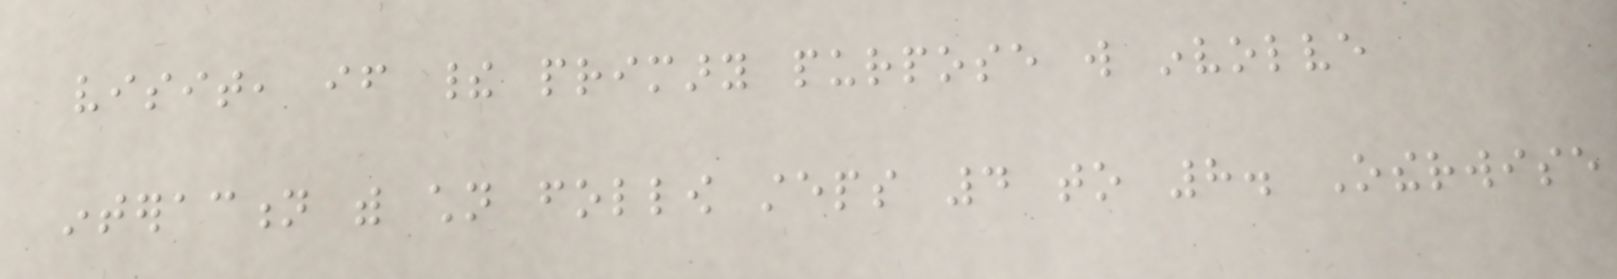visit, if their primary purpose will involve
interaction with children follow steps 4 to 8. Otherwise
